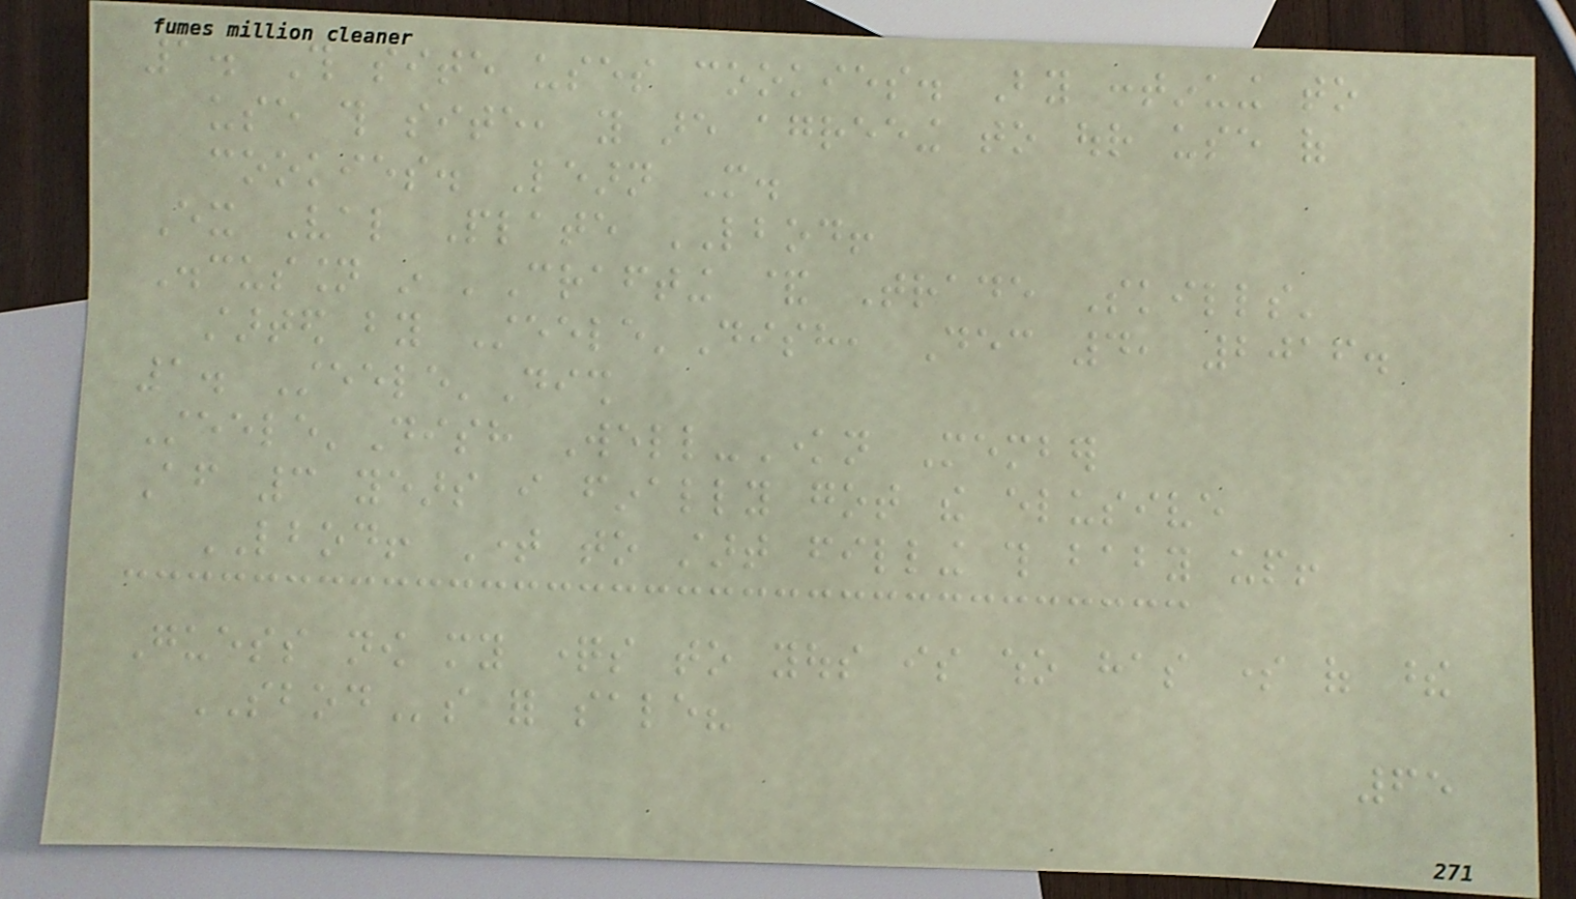1. This site uses cookies. By continuing to
use this site, you are agreeing to our use of
cookies. Learn More.
Ex Val Plate LBOD!
Discussion in 'Crafting & Trade Skills'
started by Steele'Dish, Dec 4, 2016.
1. Steele'Dish
Steele'Dish Well-Known Member
After 3 years i finally got the elusive
LBOD! Time to start filling this baby up!
Guess now my questions to yous is who has some of these
SBODs for sale?
65
